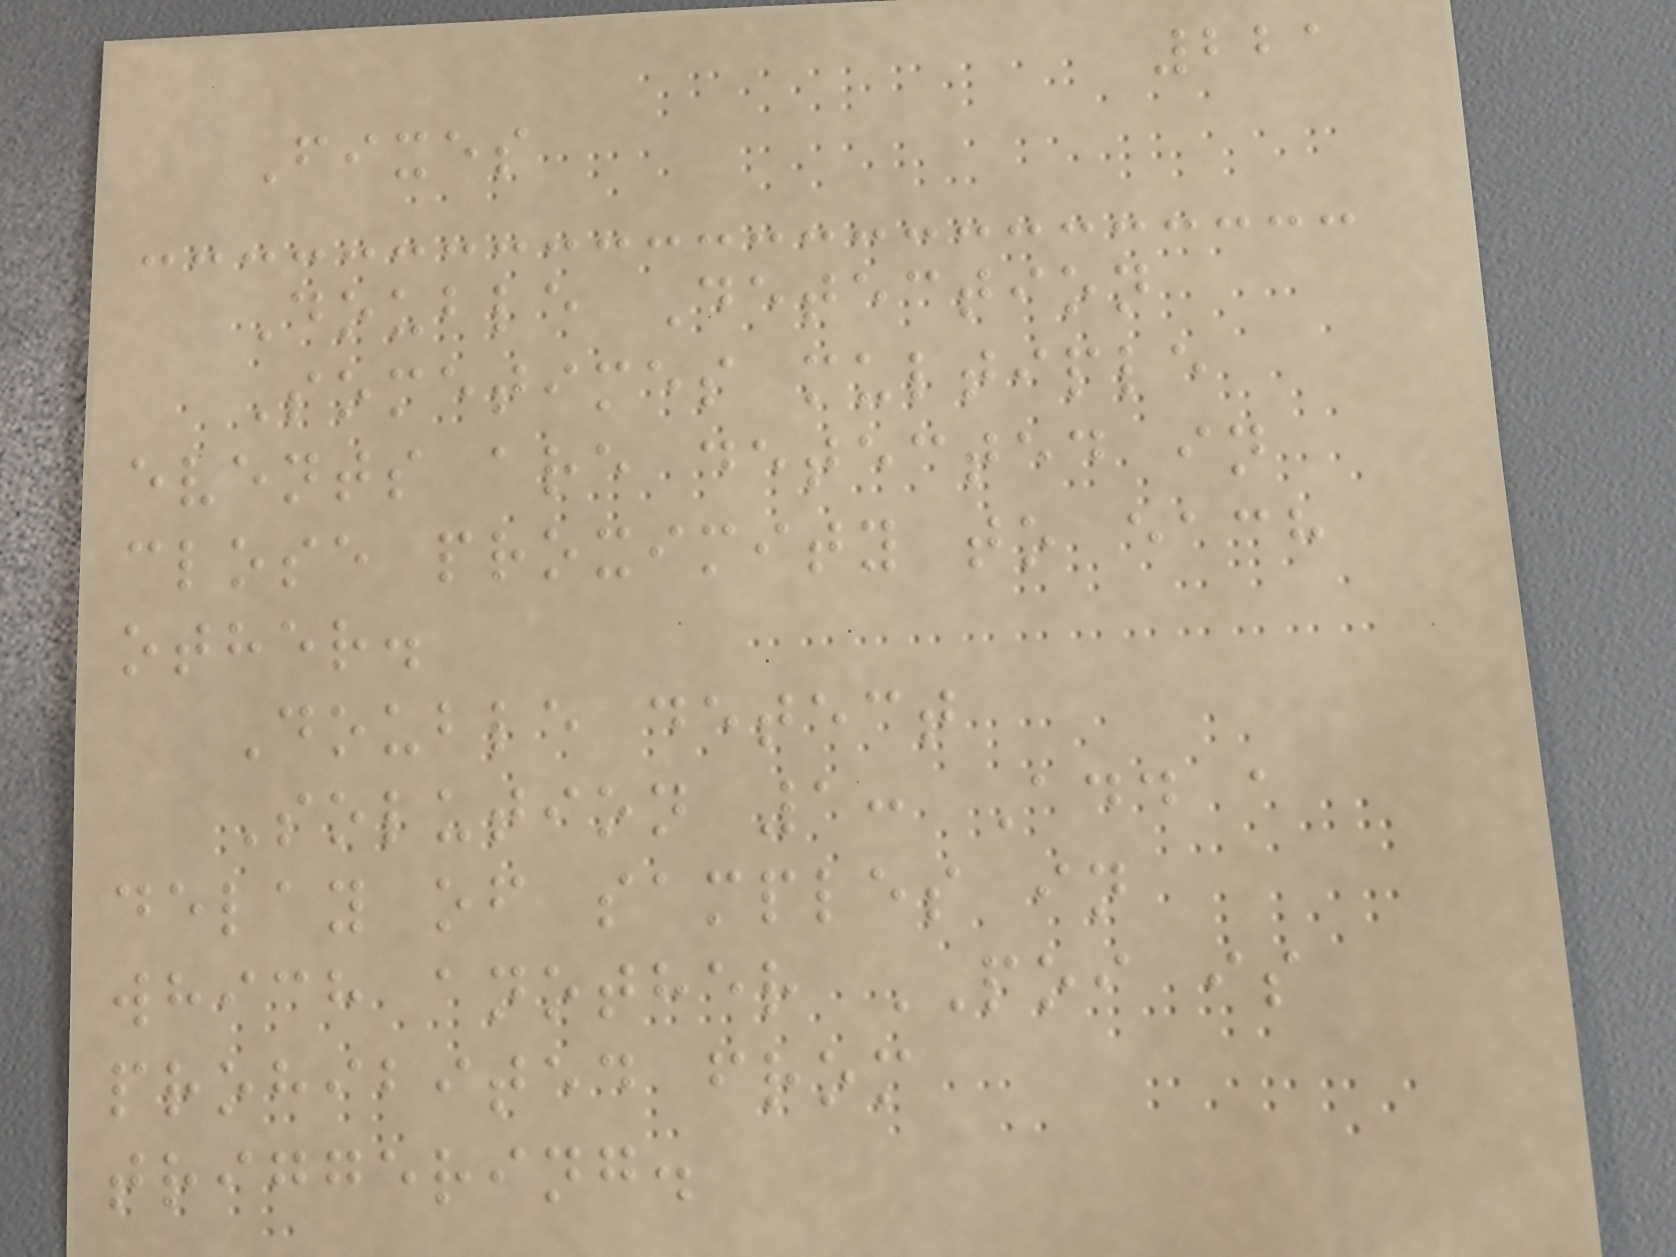221
Fixes
Double Detection
Sometimes multiple
events are detected in
close proximity to each
other.
Double detect
Solution 1: Add a
delay of samples in
which another POI is
prohibited from
triggering.
